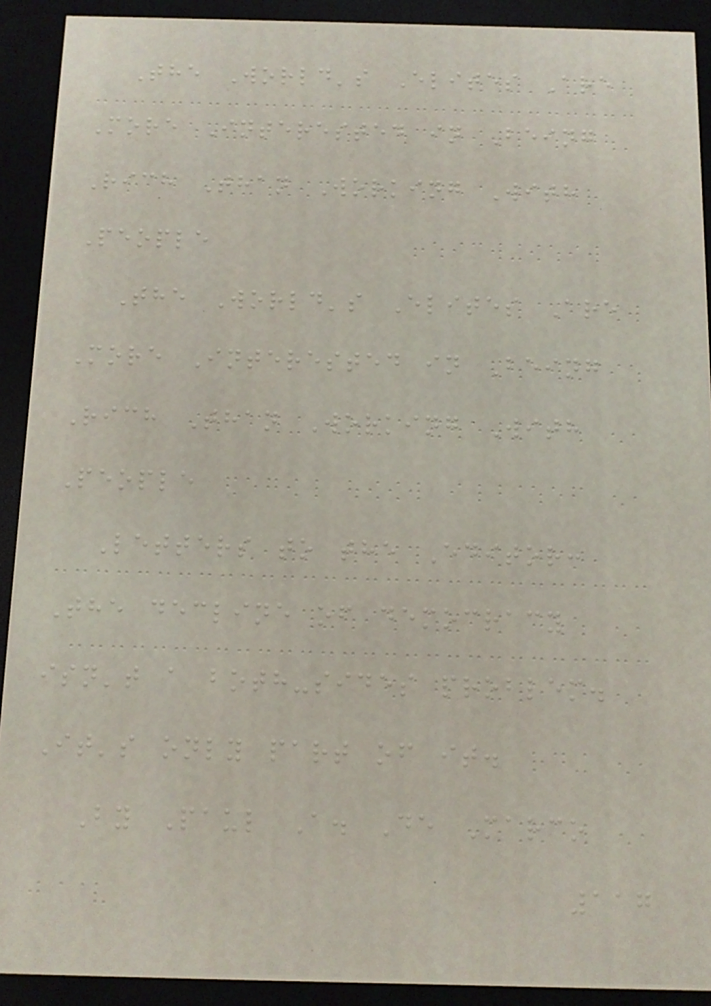The World's Elites Are
More Interested in Being
Rich Than Working With
People
The World's Elites Are
More Interested in Being
Rich Than Working With
People
Letters to the Editor:
The decline of democracy
isn't a both-sides problem.
It's only part of it.
By Paul A. De Marco
117
